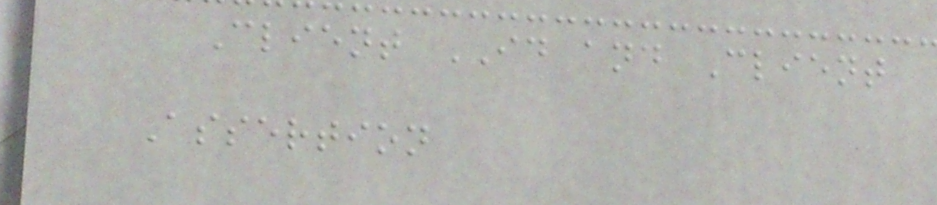Client ID and Client
Assertion
